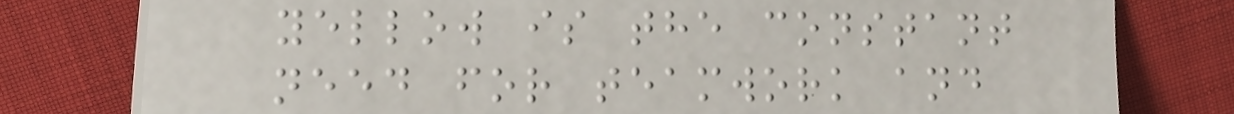yellow is the constant
need for teamwork and
